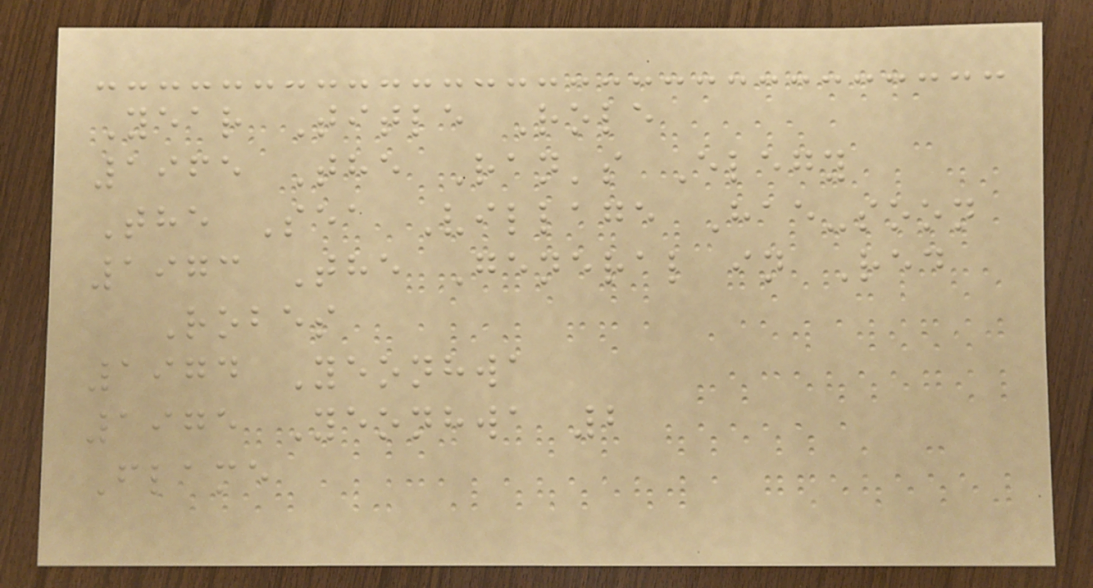Year Title Role
1965 The Ran's Elegy
The Sea Village Hae-soon
1973 The General in Red
Robes
1974 Yeonhwa
1975 Yeonhwa 2
Flame
